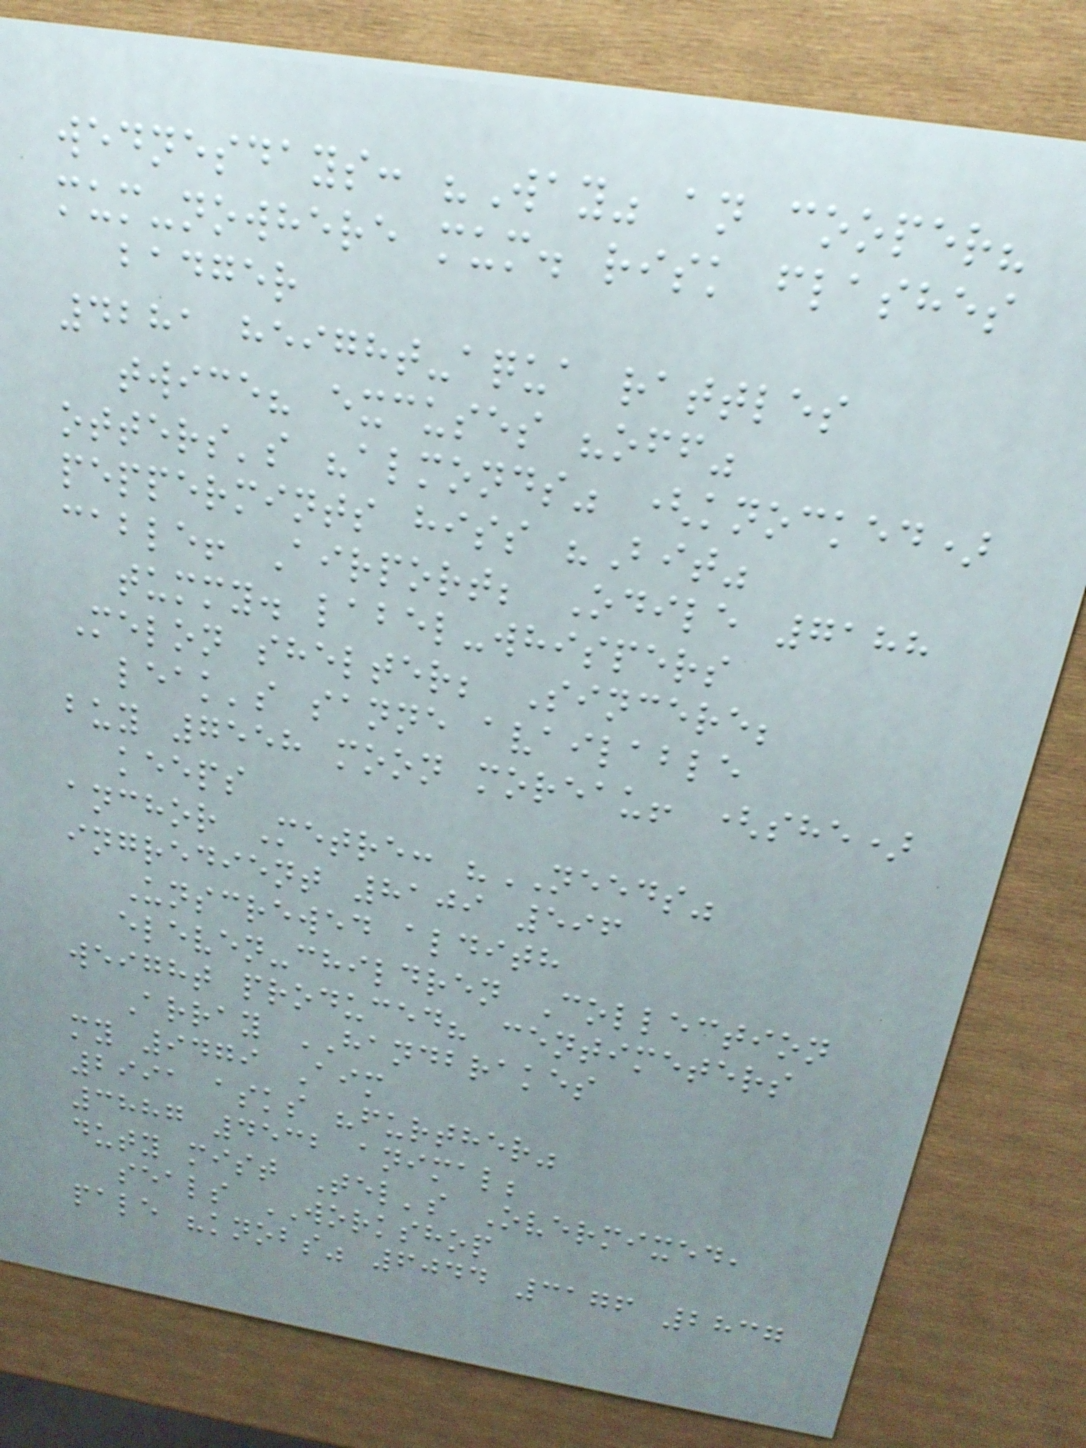wednesdays: "Way" an cooper?
mum-nowhere mum. risk flashes
badger
4281 height-aqua rattles
twice? excuses "off"
otters's "almonds" (knocked)
peppermints hiss "Bit"
cable! Airport; Odile 7188
tummy. label-whispers
Melon shelter; Sincere;
leak's sanne available
buy 7558 moon moreau! (she)
keeps
anchor Metre: "NEEDS"
ingredient 8109 596
Unscrewed aldith
eleven-children Collection
weight produced? centimeters
Array HANDBRAKES
my 9479 Aim
2991 asks "further"
3887 4532 animal;
duty mist Tel's Overmixed,
seals WORKSHOP
pale "knobs" 6044 3176 2837
